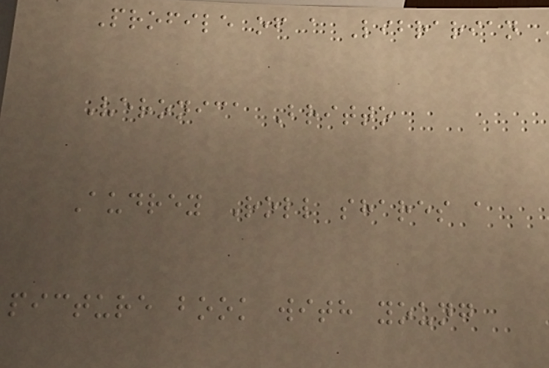Profile of a Librarian
Veronica Britto
Audrey Roll shares a
picture book with young
